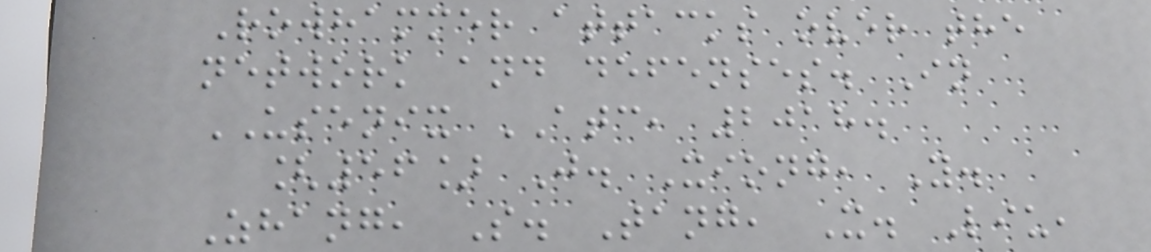Rowhammer attacks over the
network and defenses. In
USENIX ATC, 2018.
[56] J. Xiong, Y.
Zhang, S. Tang, X. Liu,
